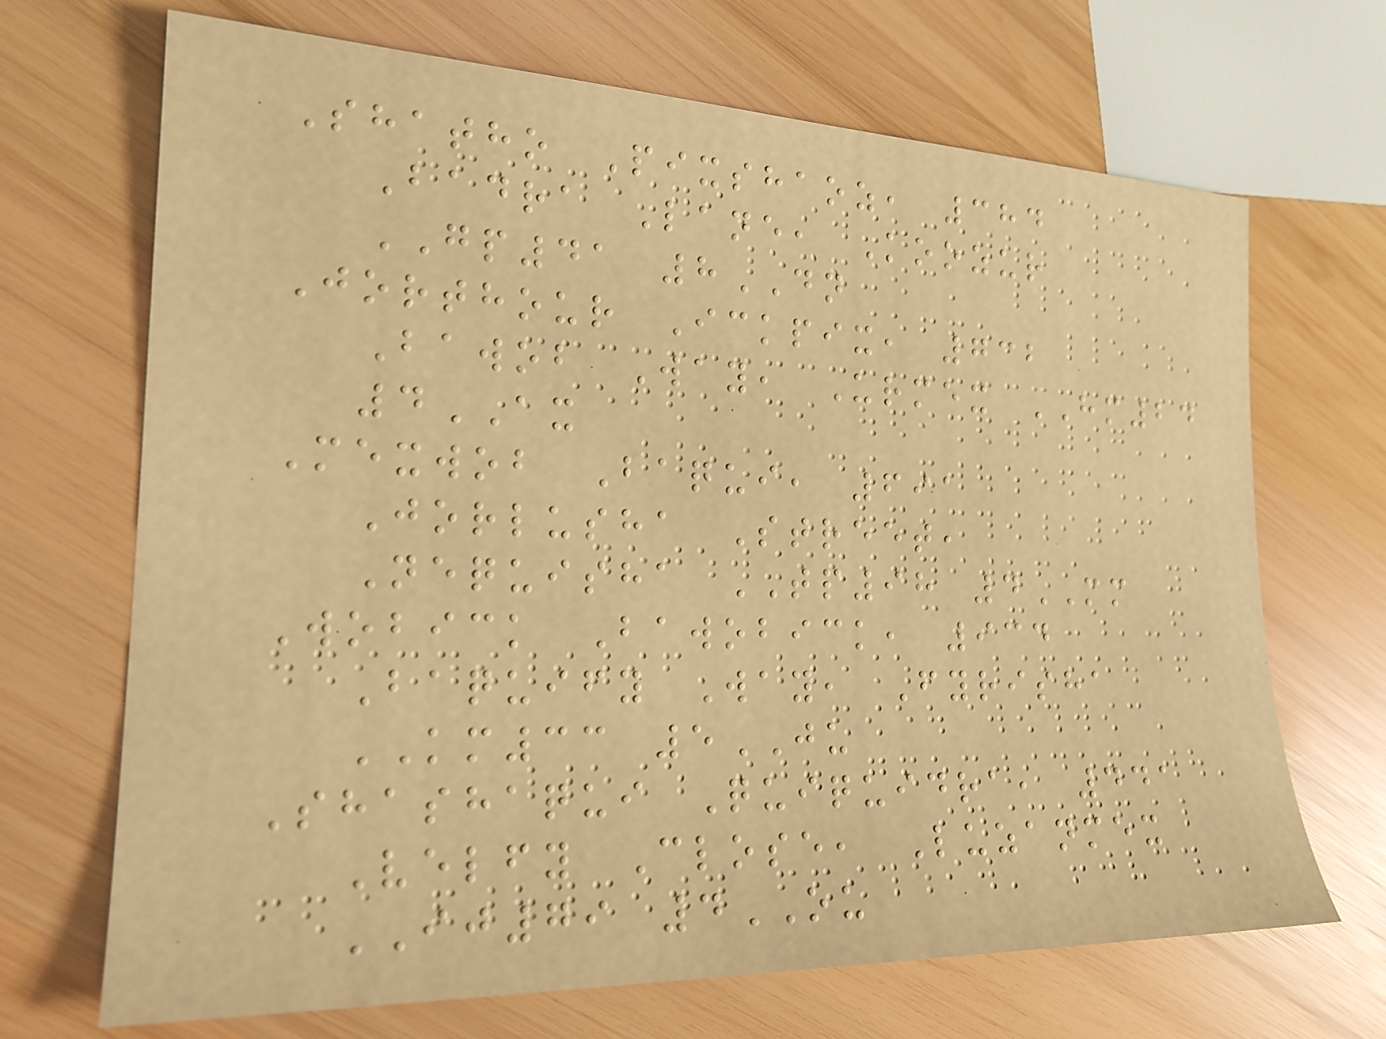Shatho Pixshaoz, 384
Badra Lane, Koozur
GP41 8DN
Jorthour Ickpix, 732
Bawob Way, Urmex HM24
4AX
Mexwob Baqui, 691
Jorlusha Street,
Nequisha TP98 4MM
Wobick Bawobick, 934
Baquify Way, Fyrisha
KM33 5JU
Shashaqui Quiquidra, 441
Velfy Close, Luzanmex
IJ79 4OU
